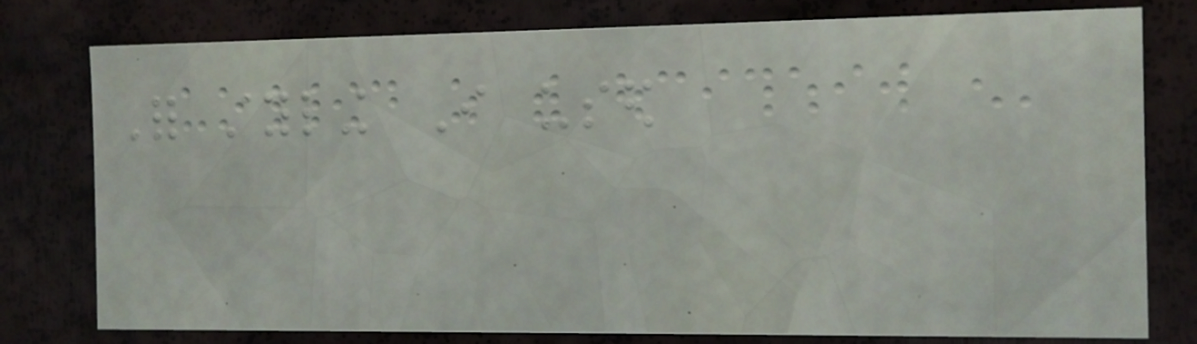For styling I used
